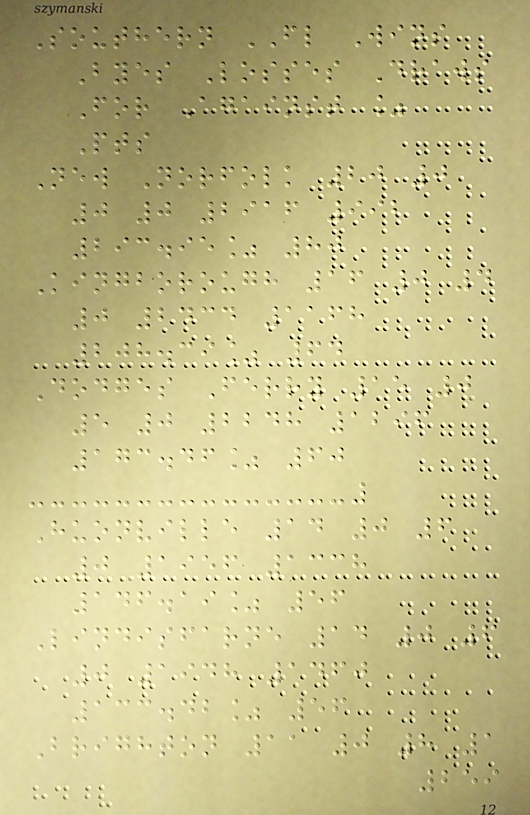Southern FL Wins
Byes Losses Draws
For Against %
Pts
New Norfolk 20 0
0 0 2916 992
293.95% 80
Kingborough 16 0 4
0 2434 1168
208.39% 64
Dodges Ferry 15 0
5 0 2248 1296
173.46% 60
Huonville 14 0 6
0 1956 1338
146.19% 56
Lindisfarne 14 0 6
0 1948 1460
133.42% 56
Brighton 11 0 8 1
259
